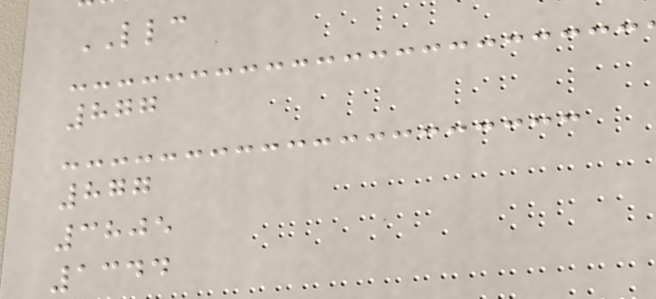LLC
877
877
3805
1344
